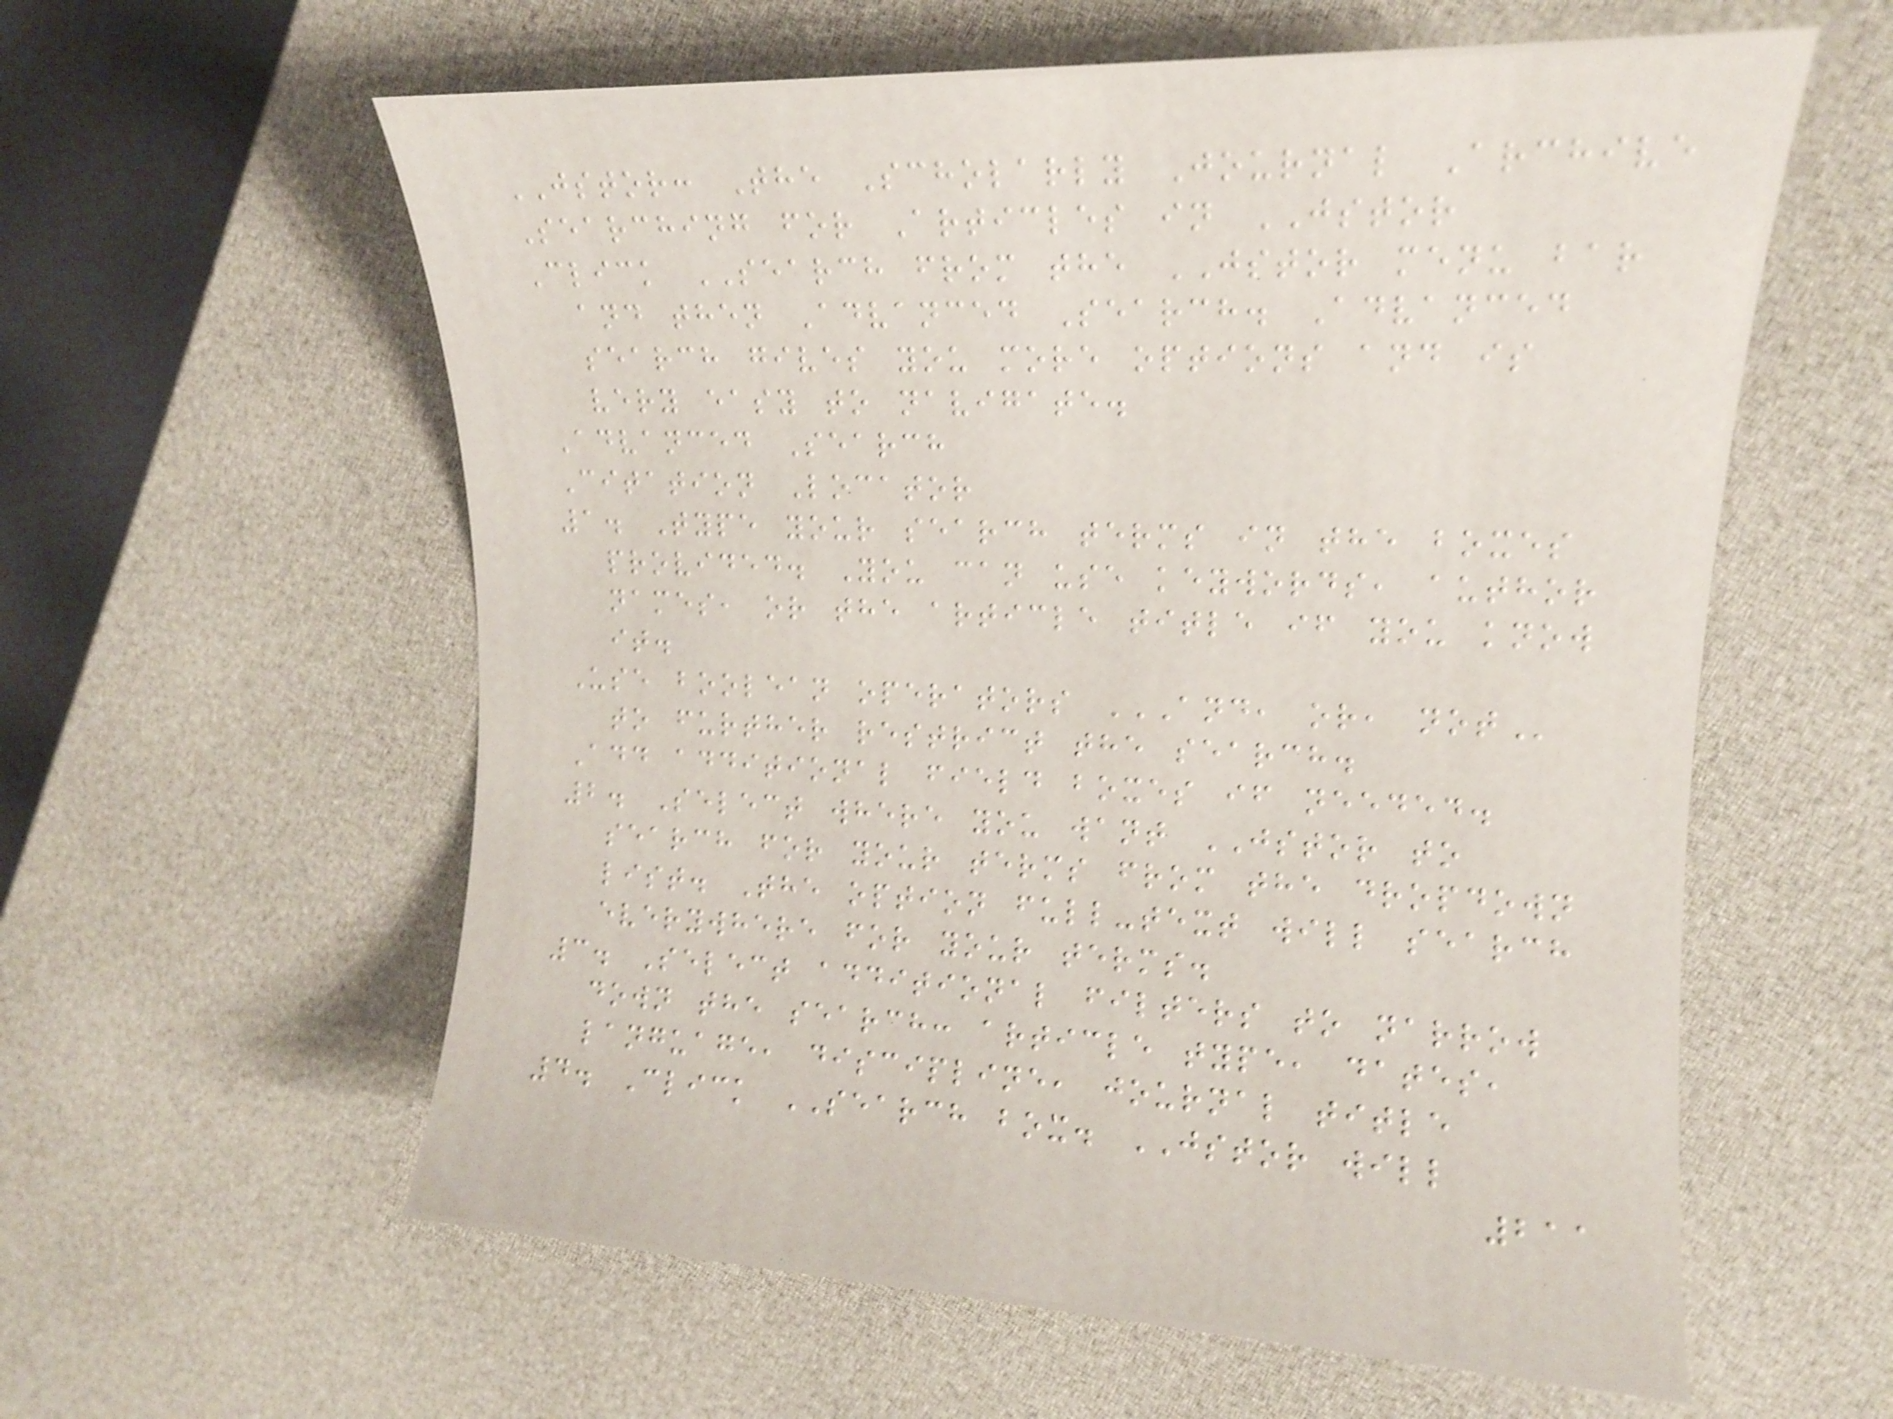JSTOR: The Scholarly Journal Archive
Searching for Articles in JSTOR
Click SEARCH from the JSTOR menu bar
and then Advanced Search. Advanced
search gives you more options and is
very easy to navigate.
Advanced Search
Citation Locator
1. Type your search terms in the boxes
provided. You can use keywords, author
names, or the article title if you know
it.
Use boolean operators AND, OR, NOT
to further restrict the search.
Add additional field boxes if needed.
2. Select where you want JSTOR to
search for your terms from the dropdown
list. The option full-text will search
everywhere for your terms.
3. Select additional filters to narrow
down the search: article type, dates,
language, discipline, journal title
4. Click SEARCH box. JSTOR will
211
